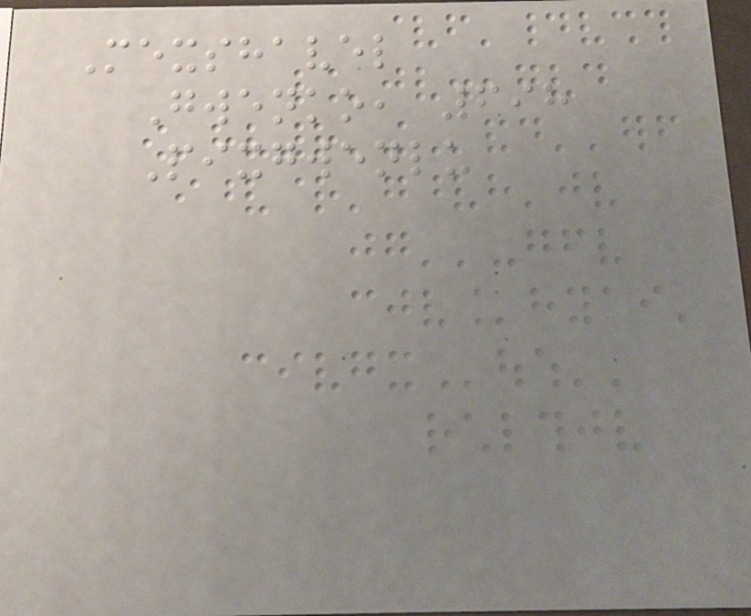Mexshavel
Gwenko, 698
Pixgwenlu
